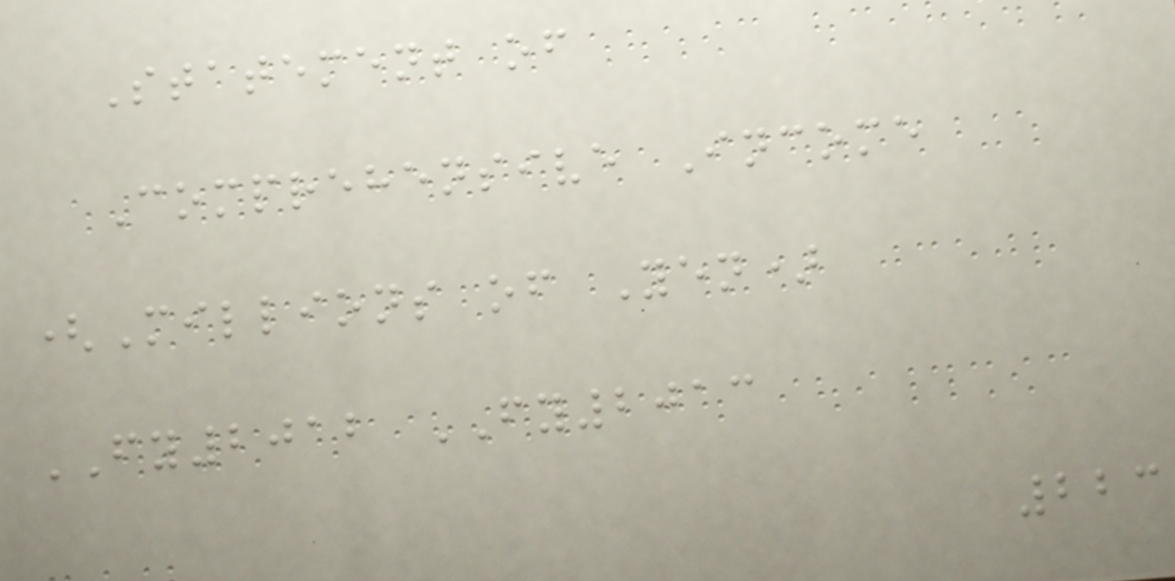Statement of
Comprehensive Income
(Millions of Yen)
FY2012 FY2013
223
